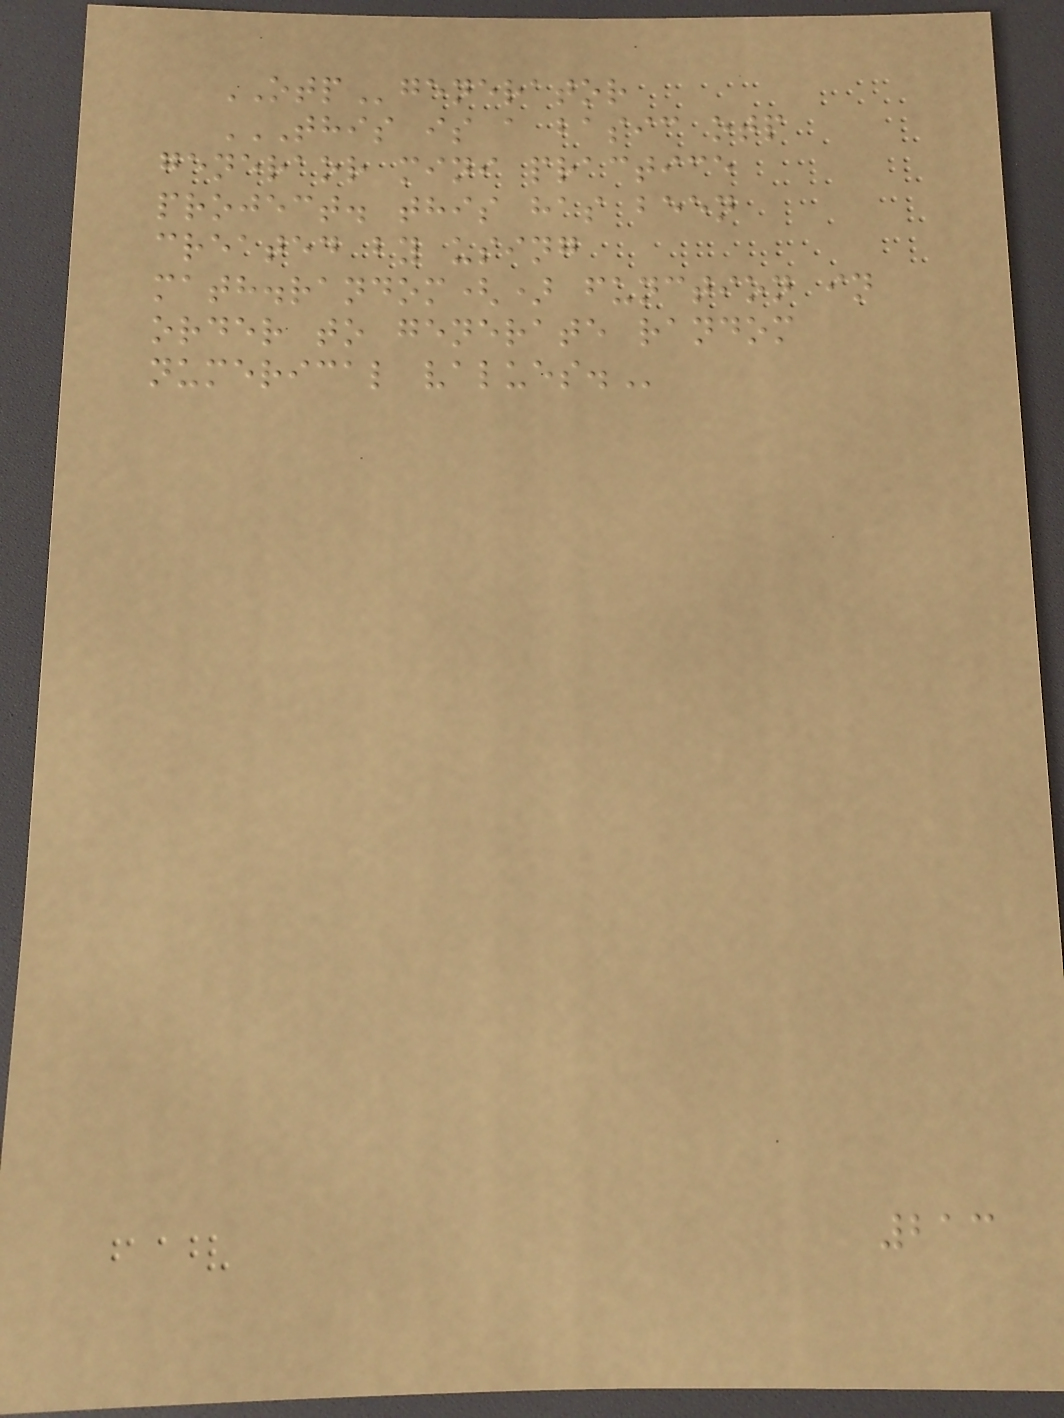OTPgenerator
THIS IS A BASIC OTP
GENERAOR MINI PRACTICE
PROJECT. THIS HAS BEEN
CREATED BY USING
MATH.RANDOM() FUNCTION IN
ORDER TO GENERATE RANDOM
NUMERICAL VALUES.
213
